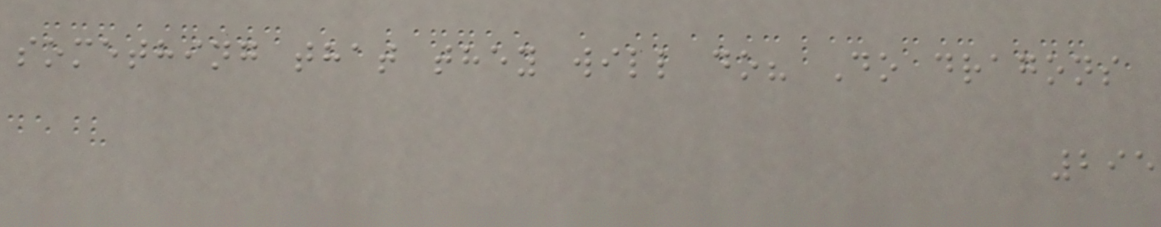something that they will do? Do dragons
295
